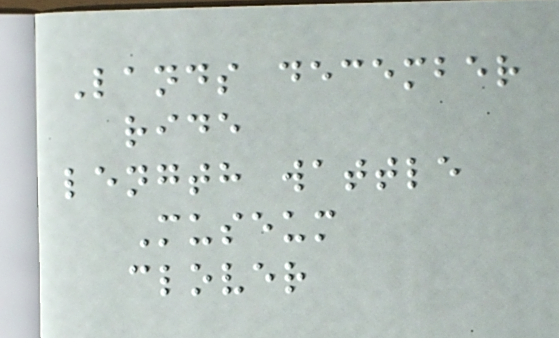Lands december
ride
length wattle
Museum
clover
